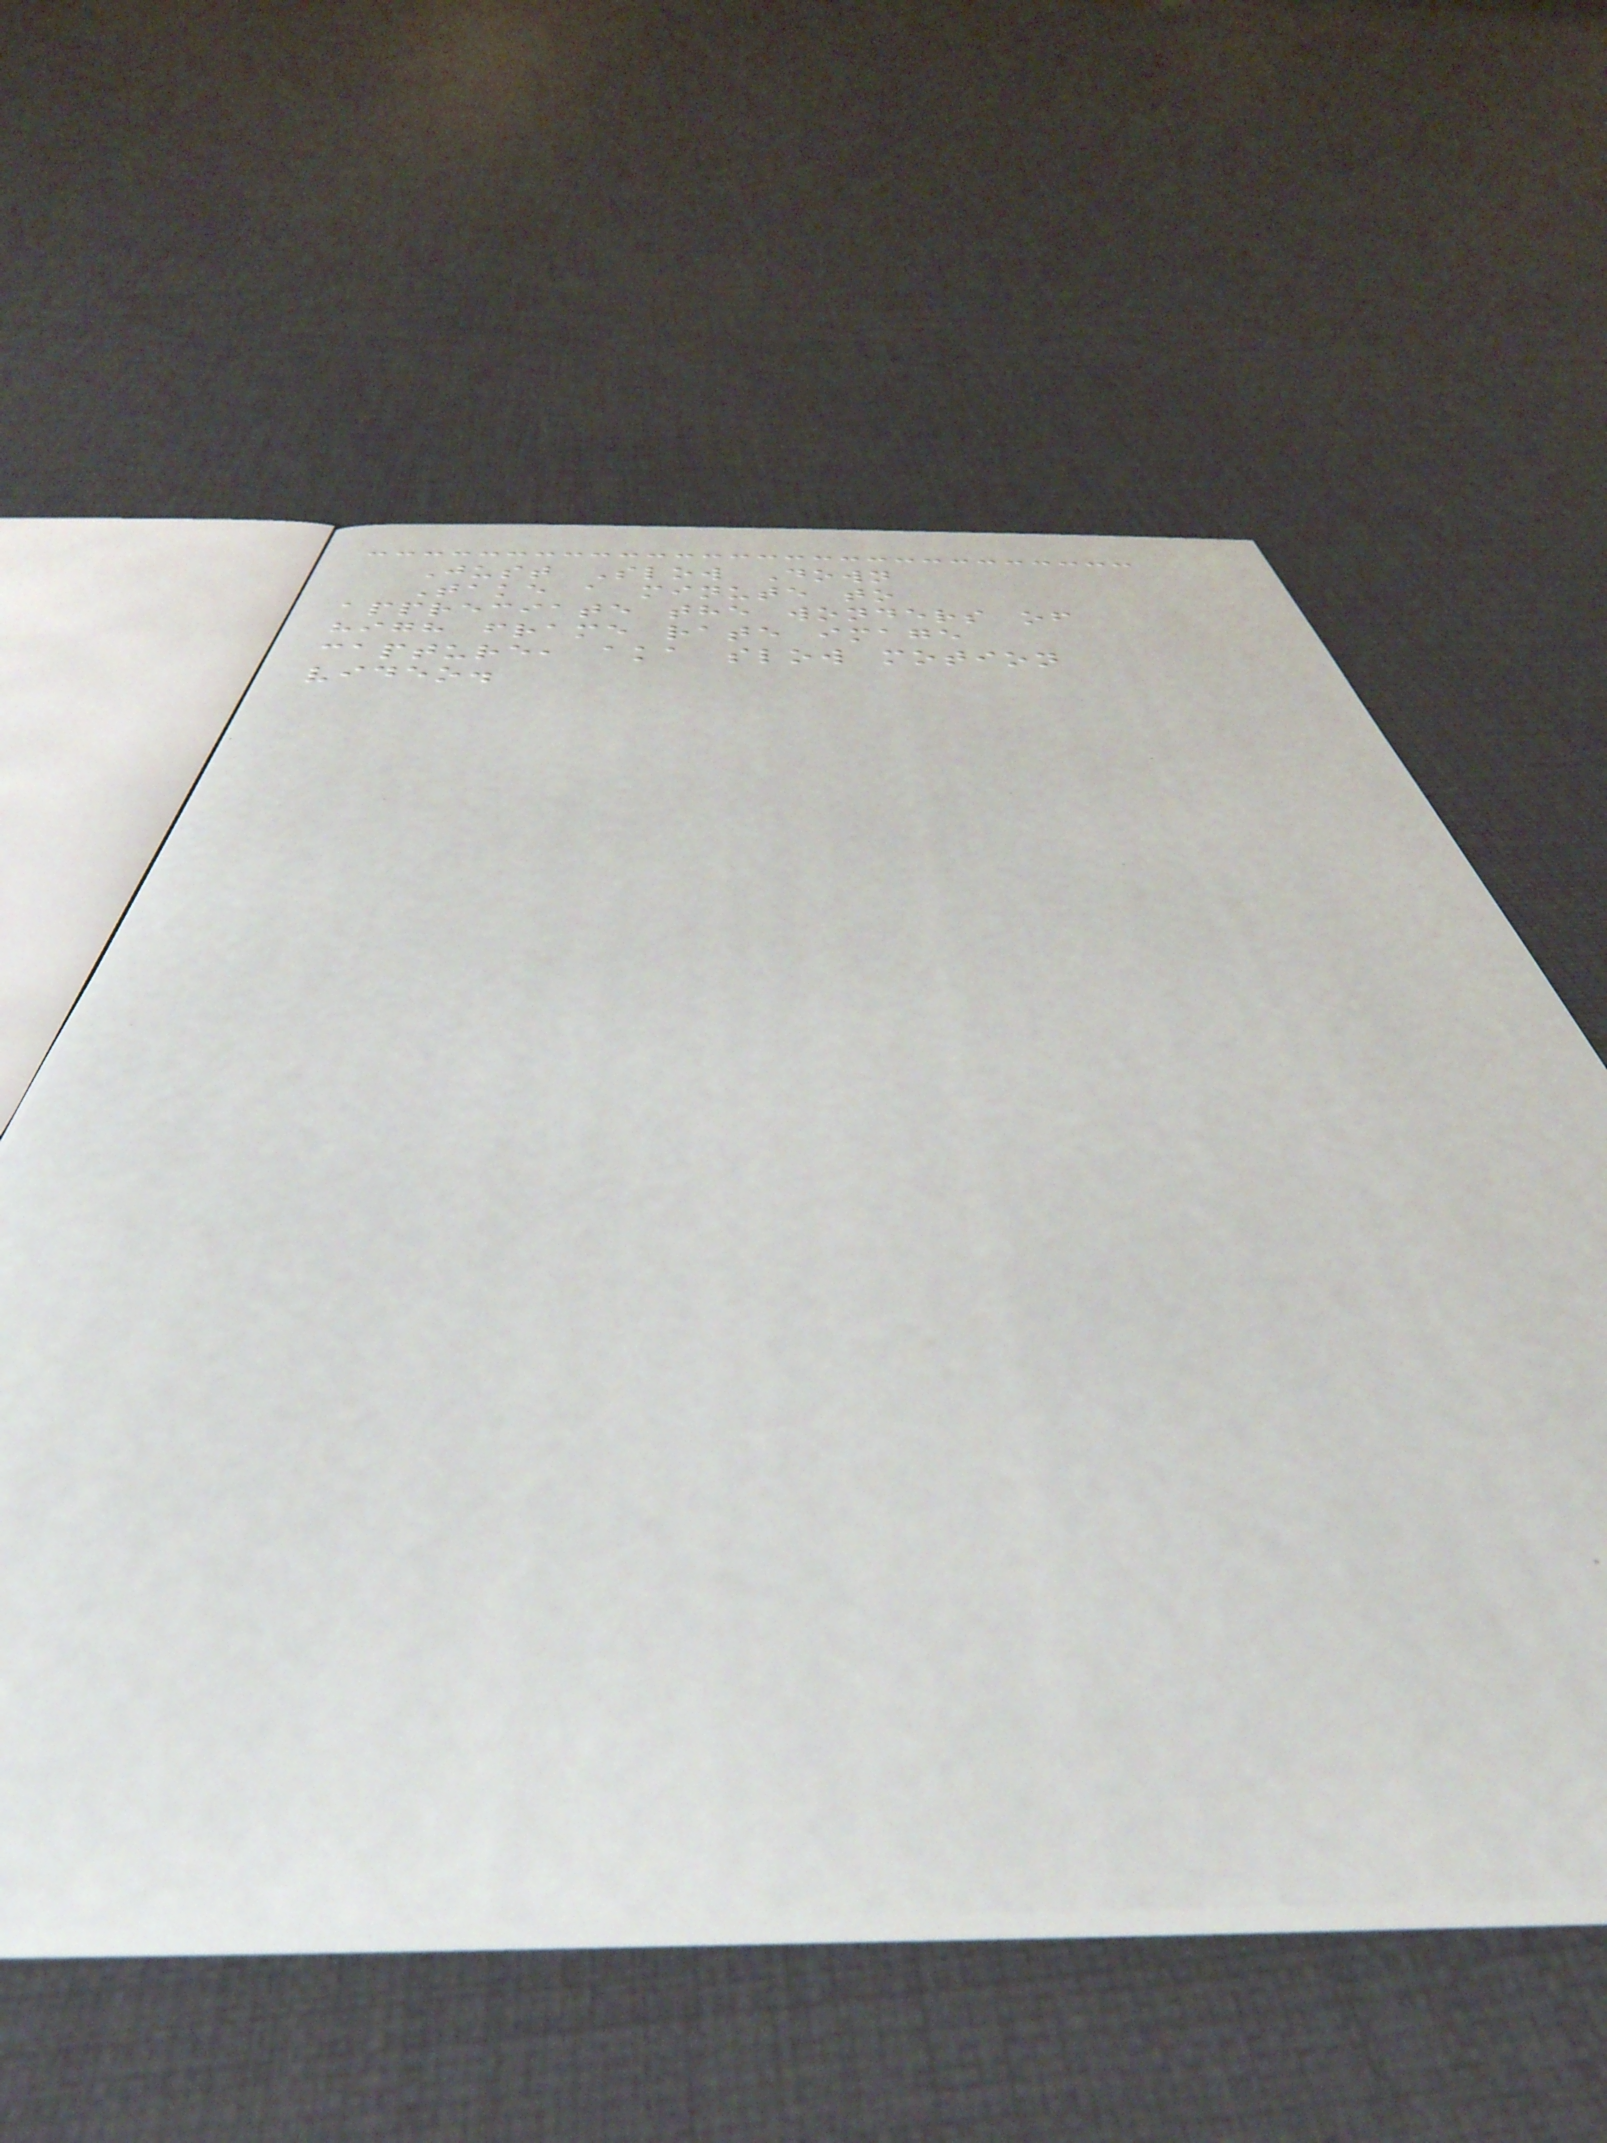Just Slow Down
Take a minute to
appreciate the wonders of
high frame rate image
capture, aka slow motion
video.
